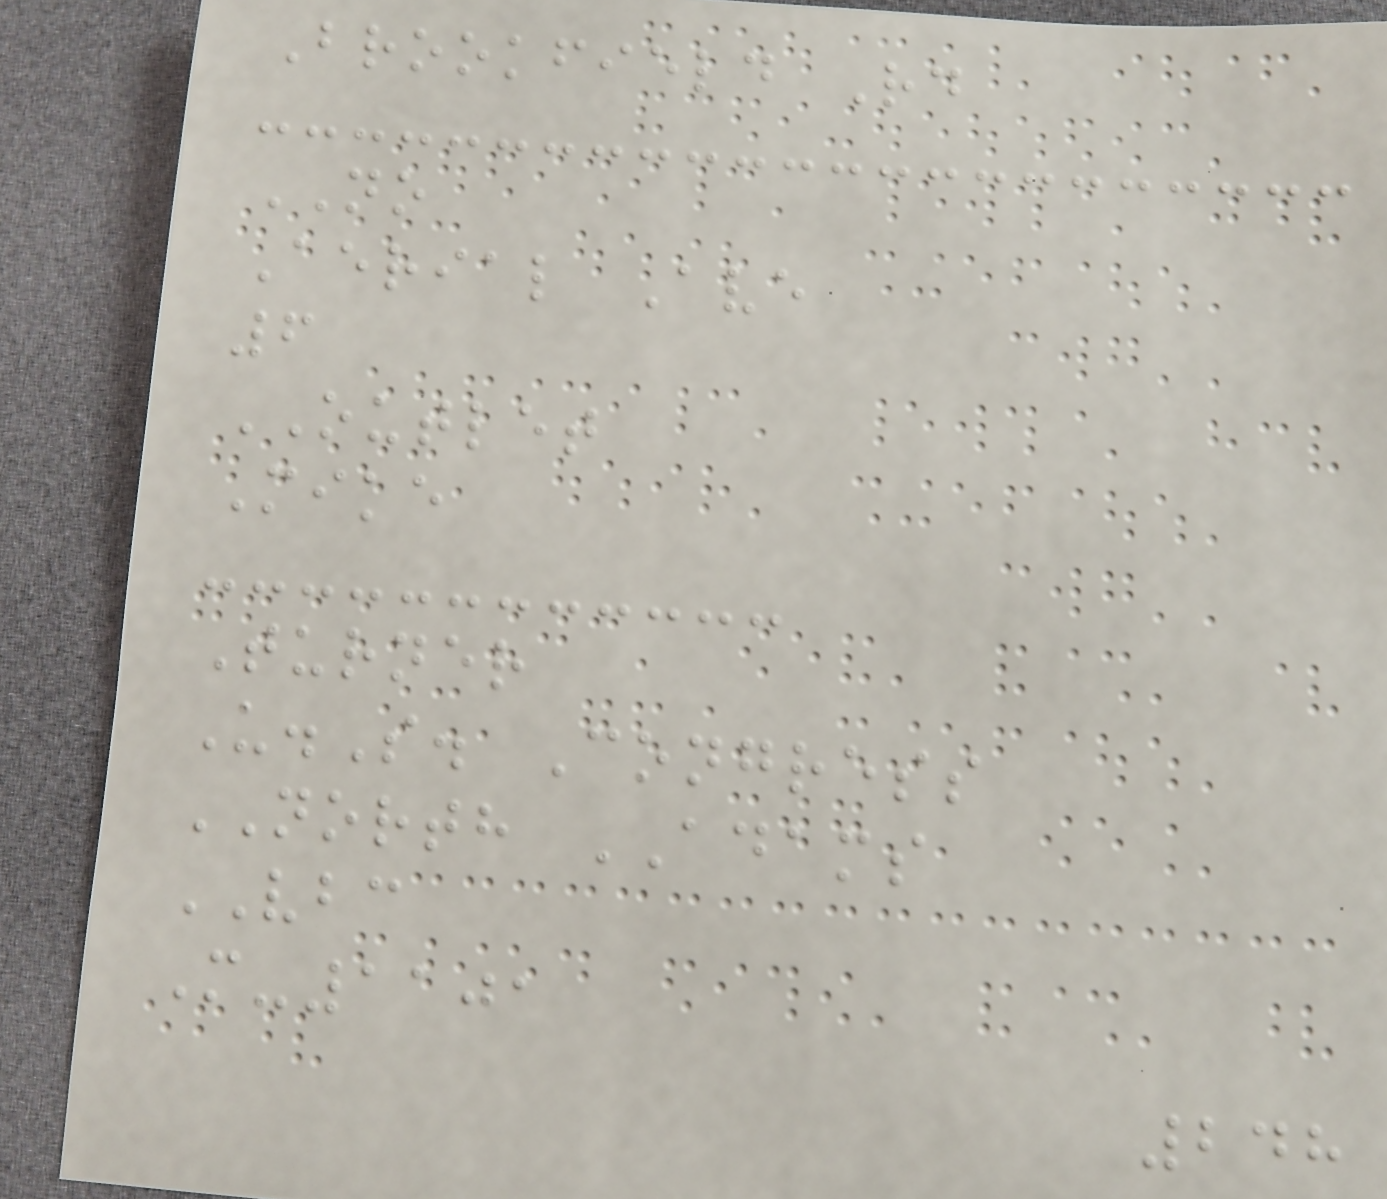Brookfield Rd
NO
Aerial Ave
6
OUTLET
Mike
Turner
U.S. Congress
NORTH ADAMS
VBC
M-1101
248
